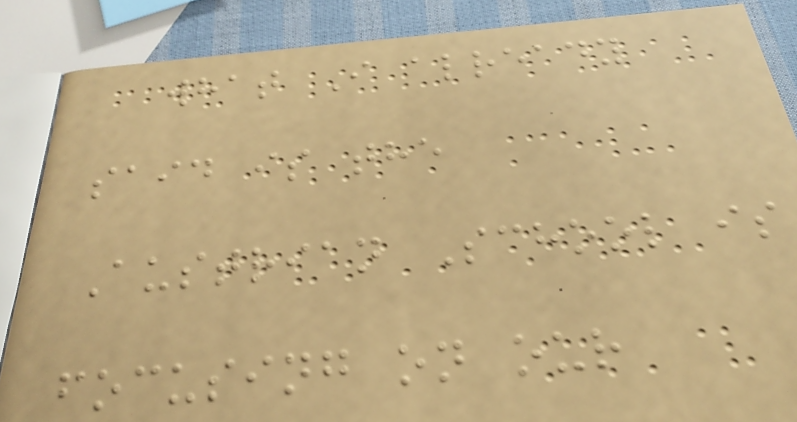what I already
said is the
Austrian School is
focusing on our
